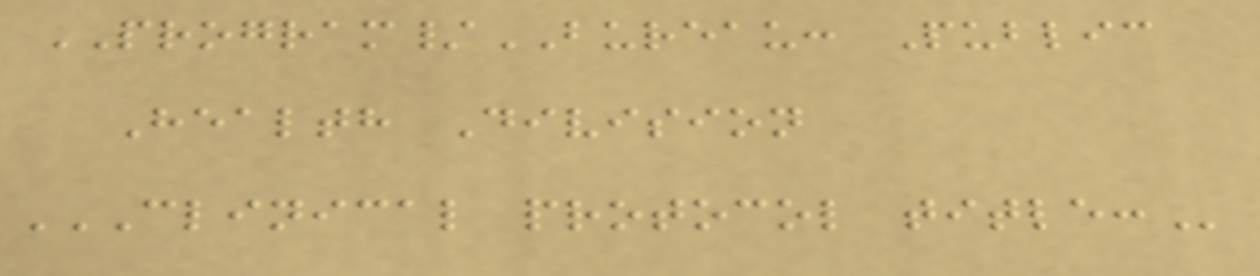PROGRAM/BUREAU: Public
Health Division
CLINICAL PROTOCOL TITLE:
